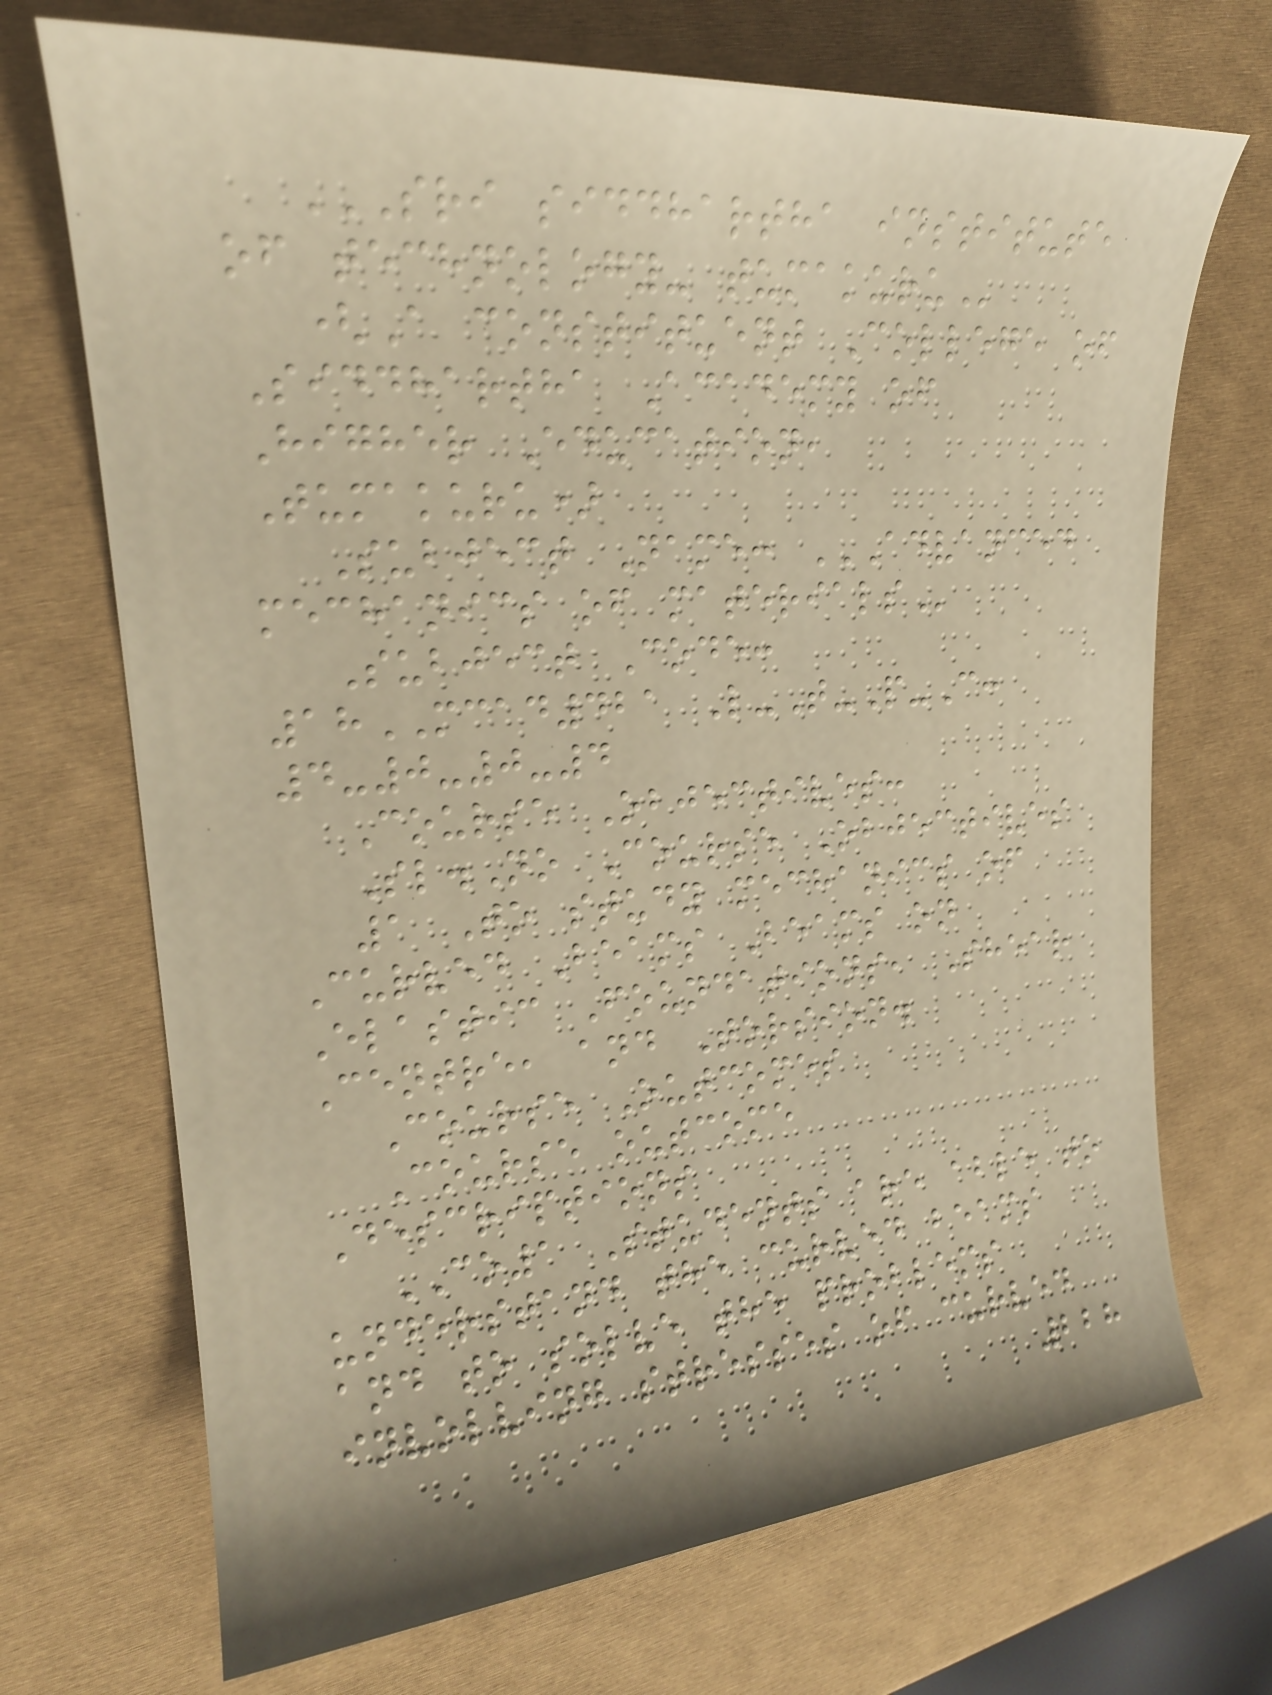SRI SIDDHARTHA INSTITUTE
OF TECHNOLOGY- TUMAKURU
(A constituent College of
Siddhartha Academy of
Higher Education,
Tumakuru)
Subject Name: ADVANCED
MECHANICS OF MATERIALS
Subject Code:
18MCAD421 L-T-P-C:
4-0-0-4
Course Objectives:
Sl.No Course Objectives
1 To study mechanics of
Curved Beams Beams on
Elastic Foundations, Shear
Centre, and Torsion.
Course Outcomes
Course outcome
Descriptions
CO1 Students are able to
understand the curved beams
and to solve the problems
involving stresses of curved
228
